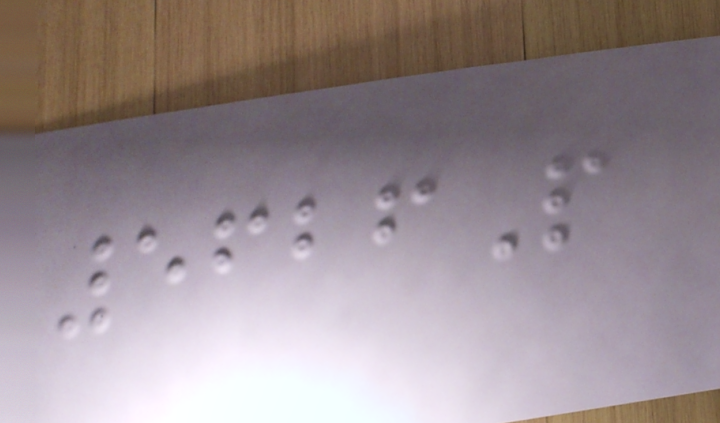5626P
